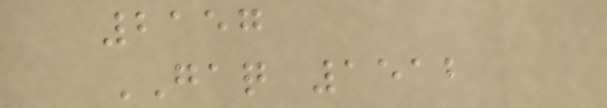2157
GAQ 1512
